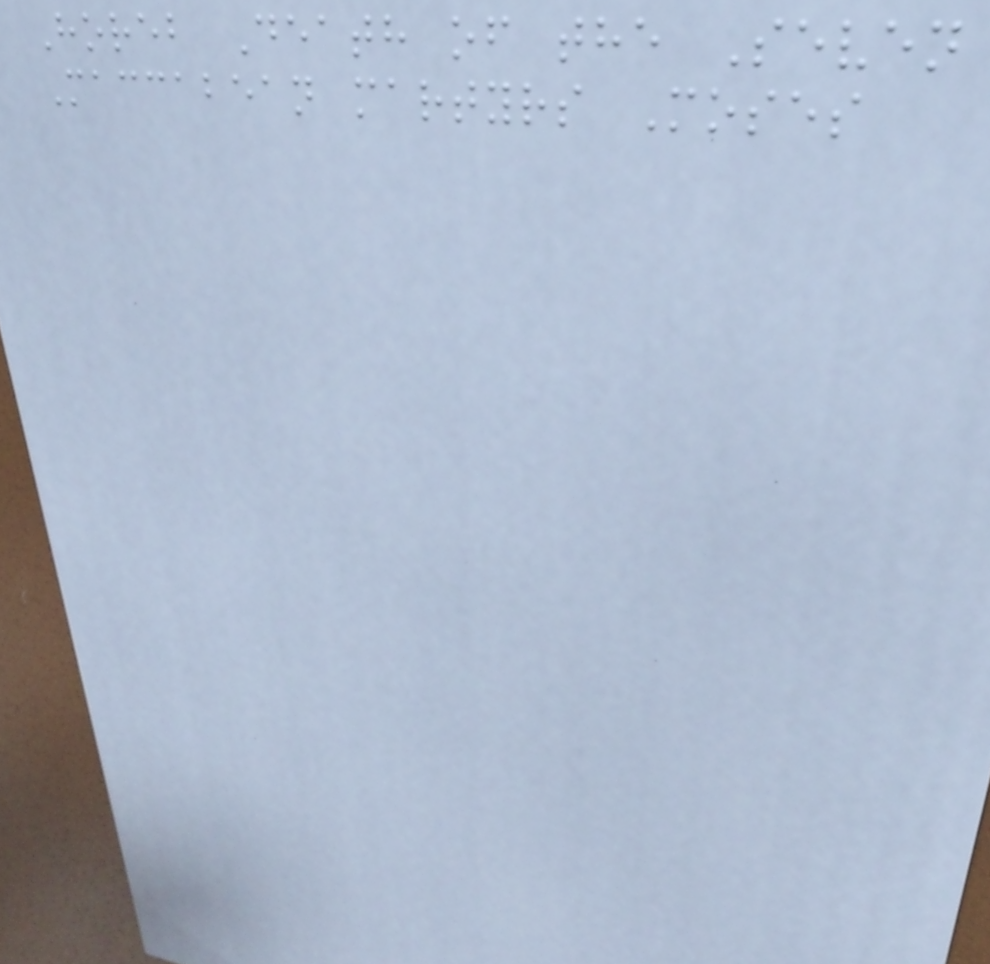Horeb Death of the Seven
Maccabean martyrs Moses
